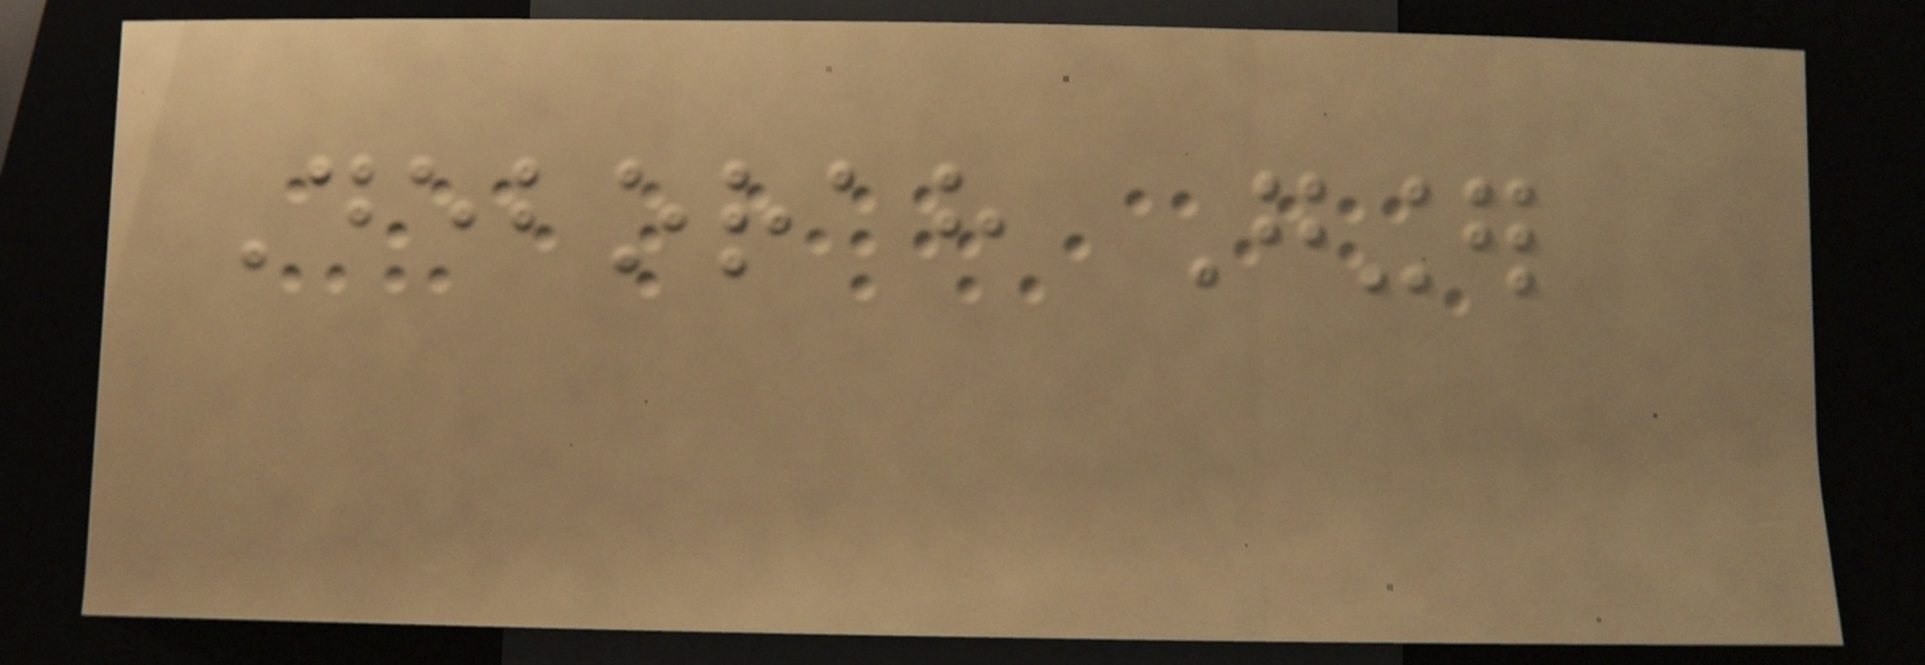Deborah Ginger
